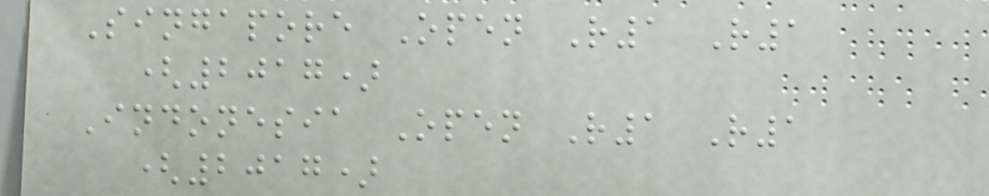Singapore Open R1 R1
(2017)
Indonesia Open R1 R1
(2017)
